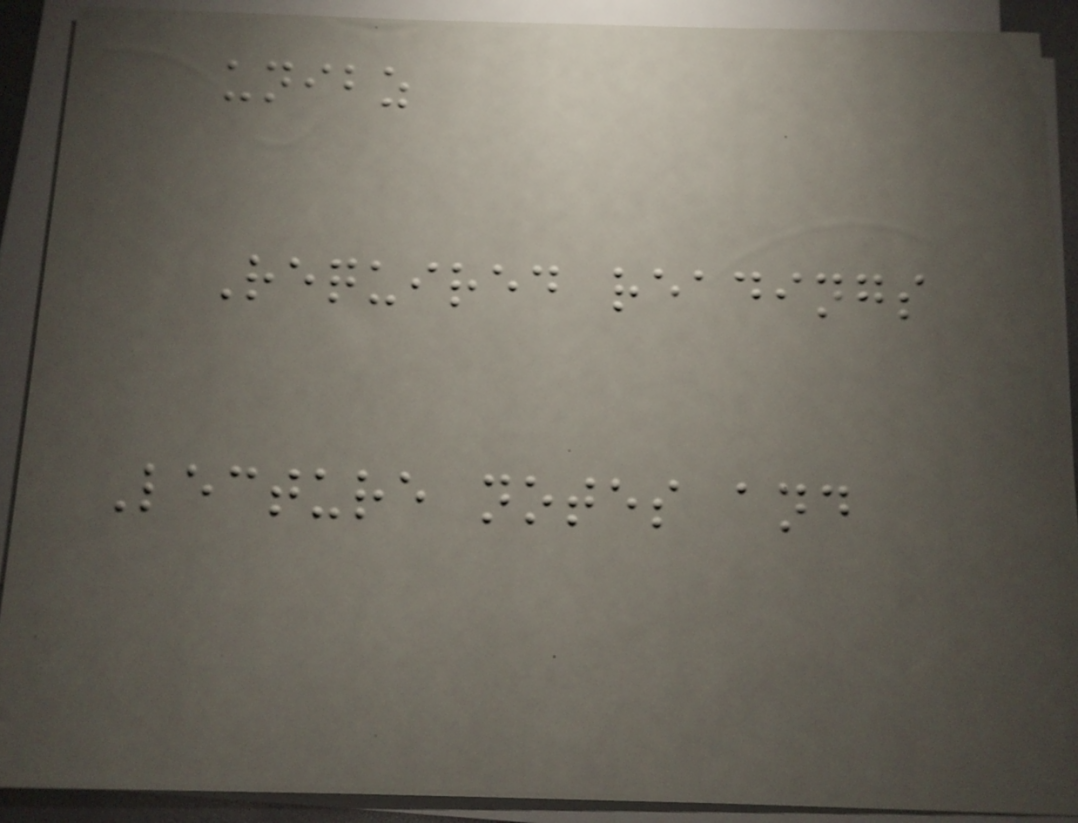unibz
Required readings
Lecture notes and
